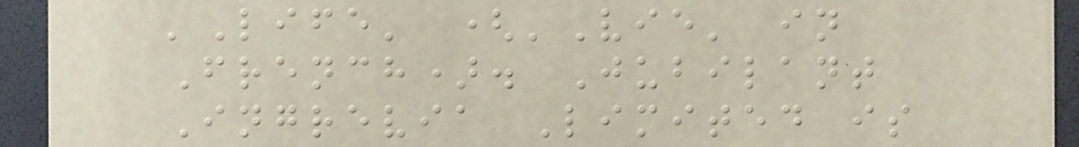'Life' ('Vie' in
French). Jubilant
Ingrevia Limited is
